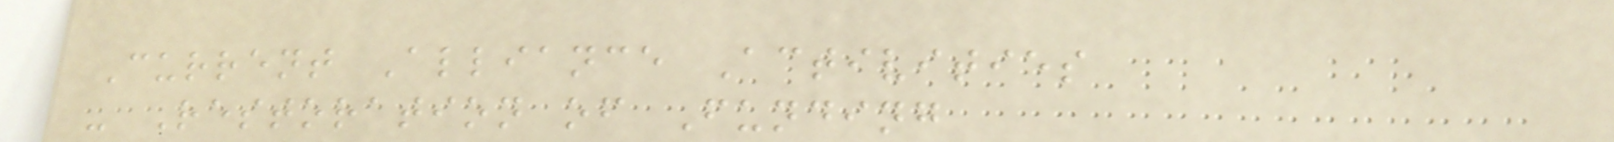Current Alliance Activities
- Restoration of Funding
